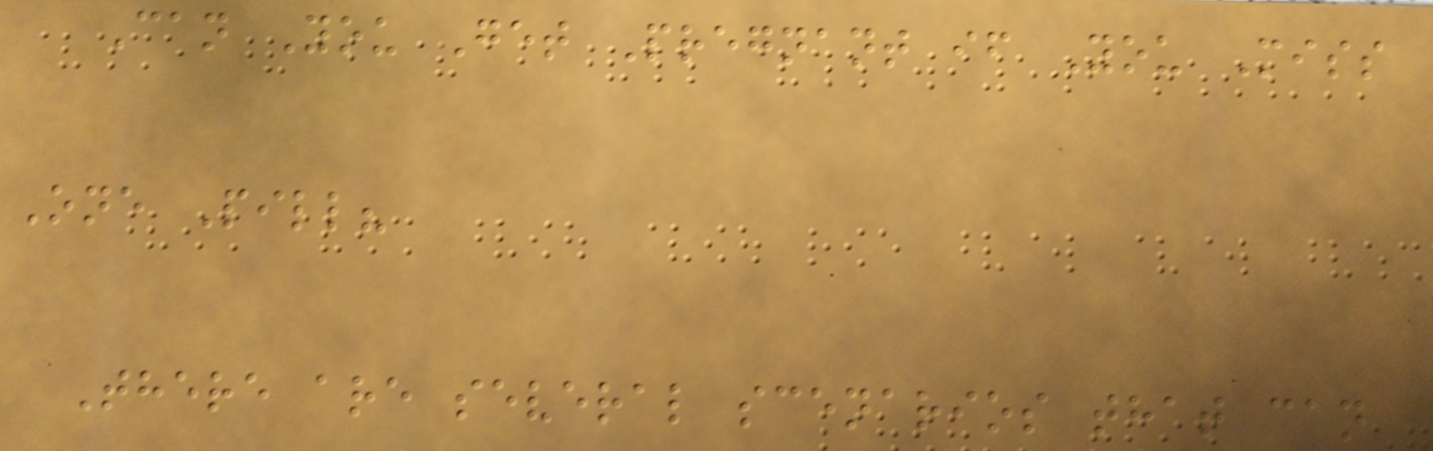Can You Get Pregnant if You Miss
One Pill?
There are several scenarios that can
